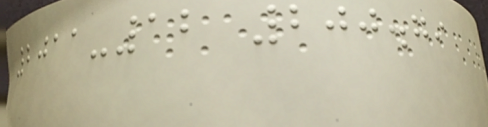2011-12 200.79
